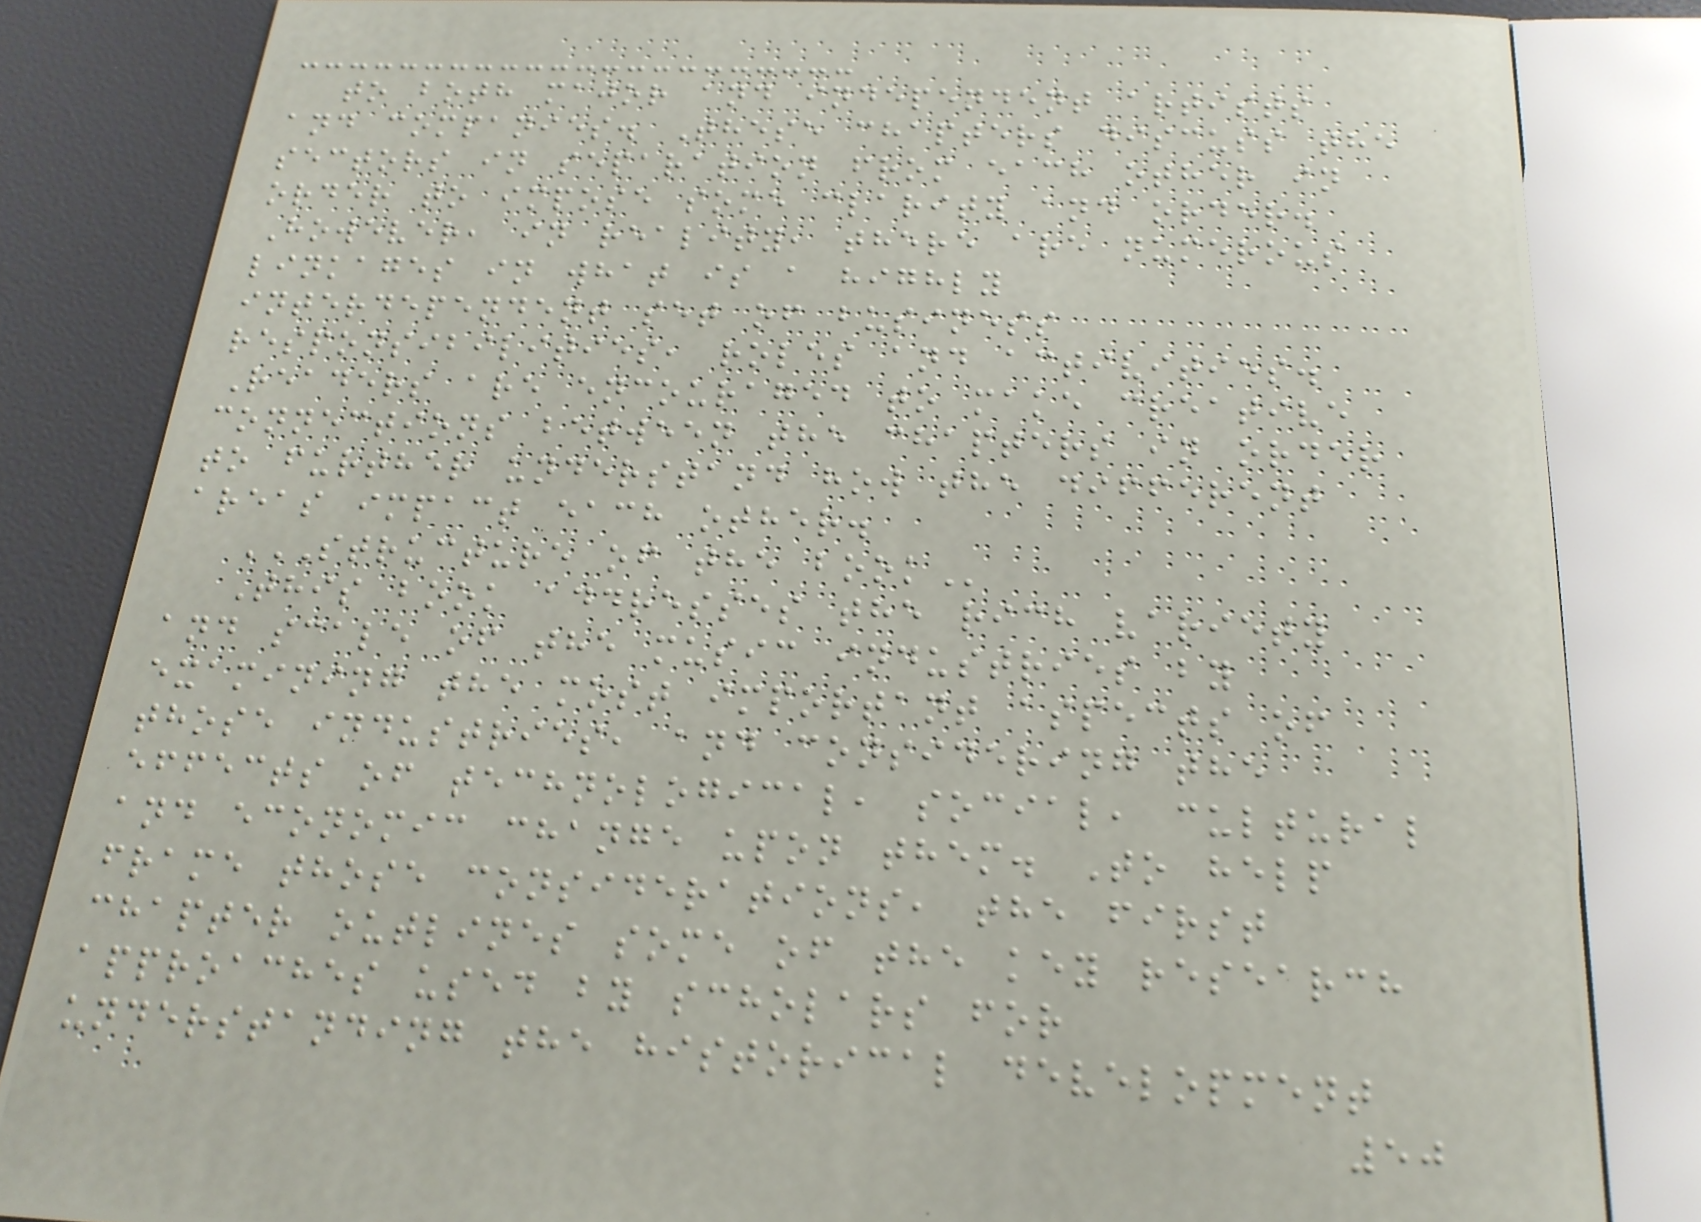to both major and independent artists
and companies. These chapters discuss the
sectors in separation from each other in
order to impose some clarity and order.
However, in reality, there are numerous
linkages in what is a highly
interdependent set of business
responsibilities, roles and activities.
Readers are encouraged to make creative
connections between the chapters in order
to further understand how the different
areas impact each other.
STRUCTURE OF THE BOOK
This book addresses the rich variety
and scale of the music industries by
examining the most important aspects of
those industries, and considering the
effects of technological, social, cultural
and economic change upon them. To help
frame those considerations, the first
chapter outlines some of the key research
approaches used by scholars for
understanding the historical development
50
